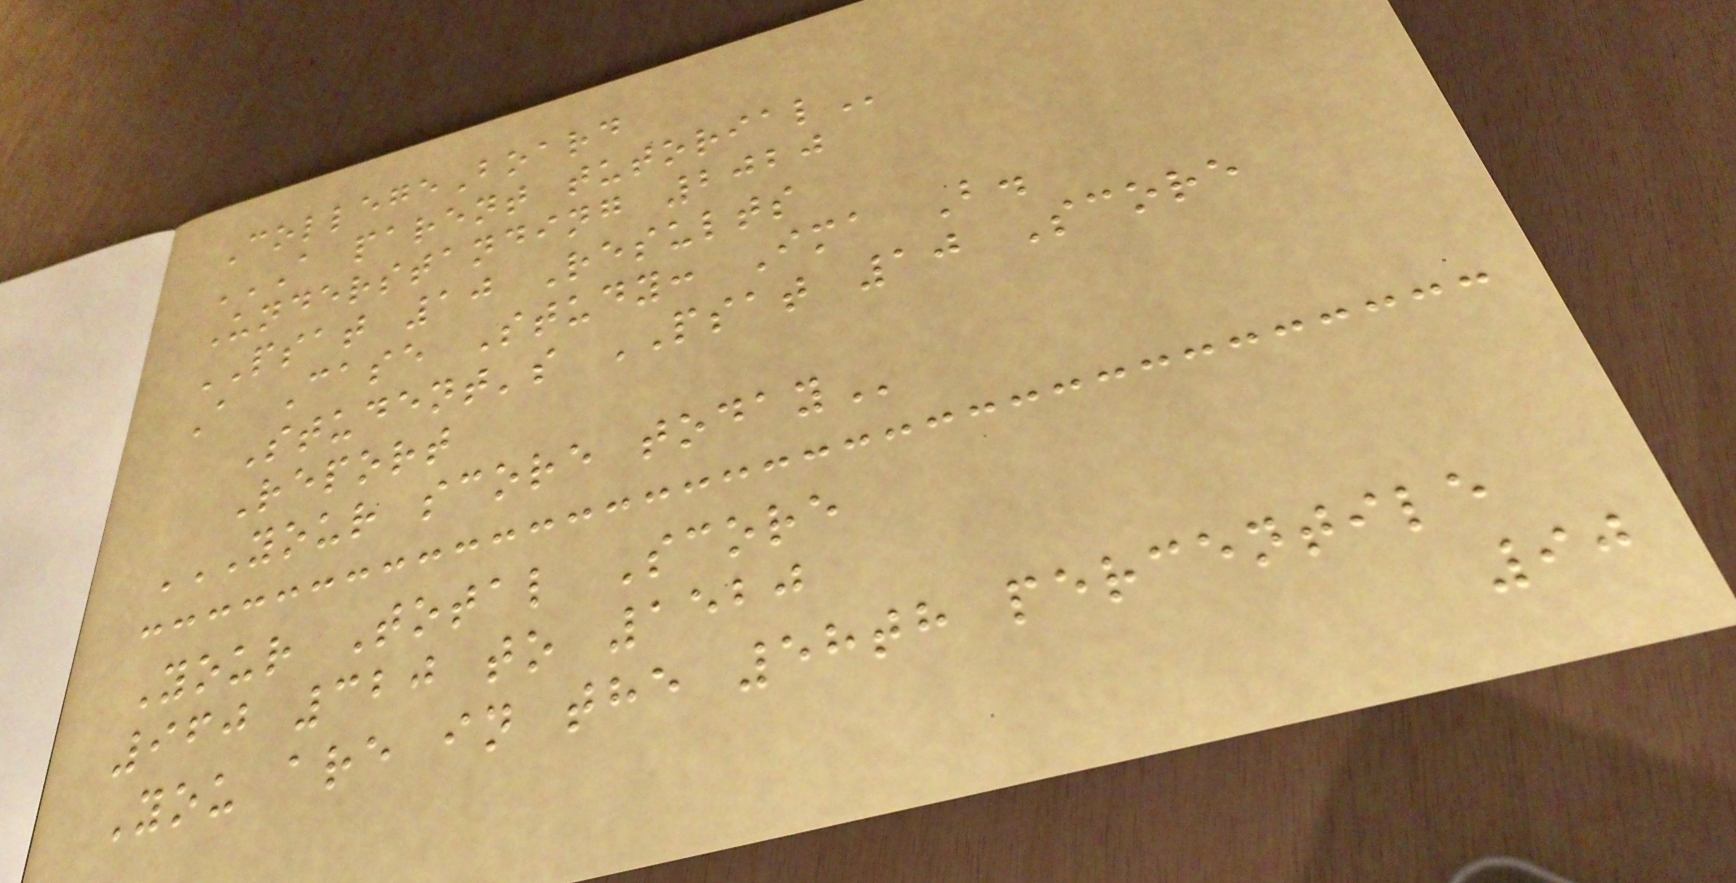CollegeBoard
A PARENT TUTORIAL
Understanding 2020
PSAT 10 Results
A Case Study: Ima B.
Student's PSAT 10 Score
Report
YOUR SCORE TODAY
Your Total Score
960 320 to 1520
You are in the 58th percentile
90
